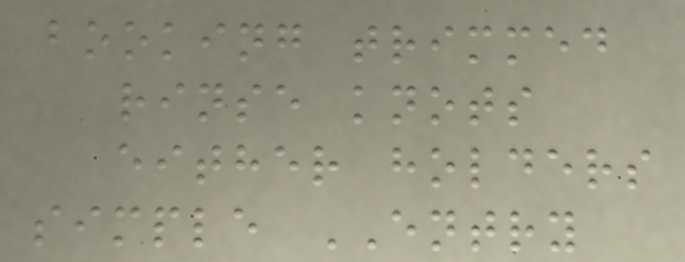booking trimmed
rinse knots
either holders
simple ENTRY
